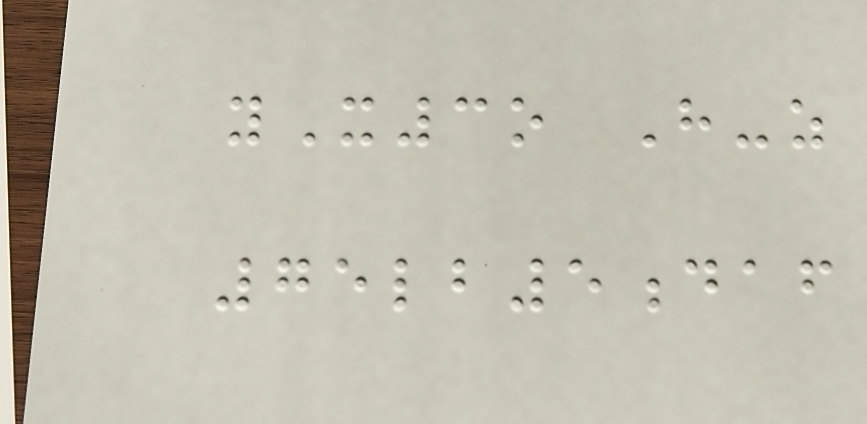yX3o H-z
75lb5daf
